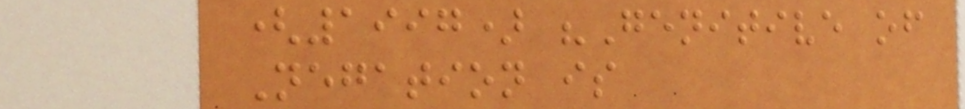(1997) "Genitive of
Negation is
